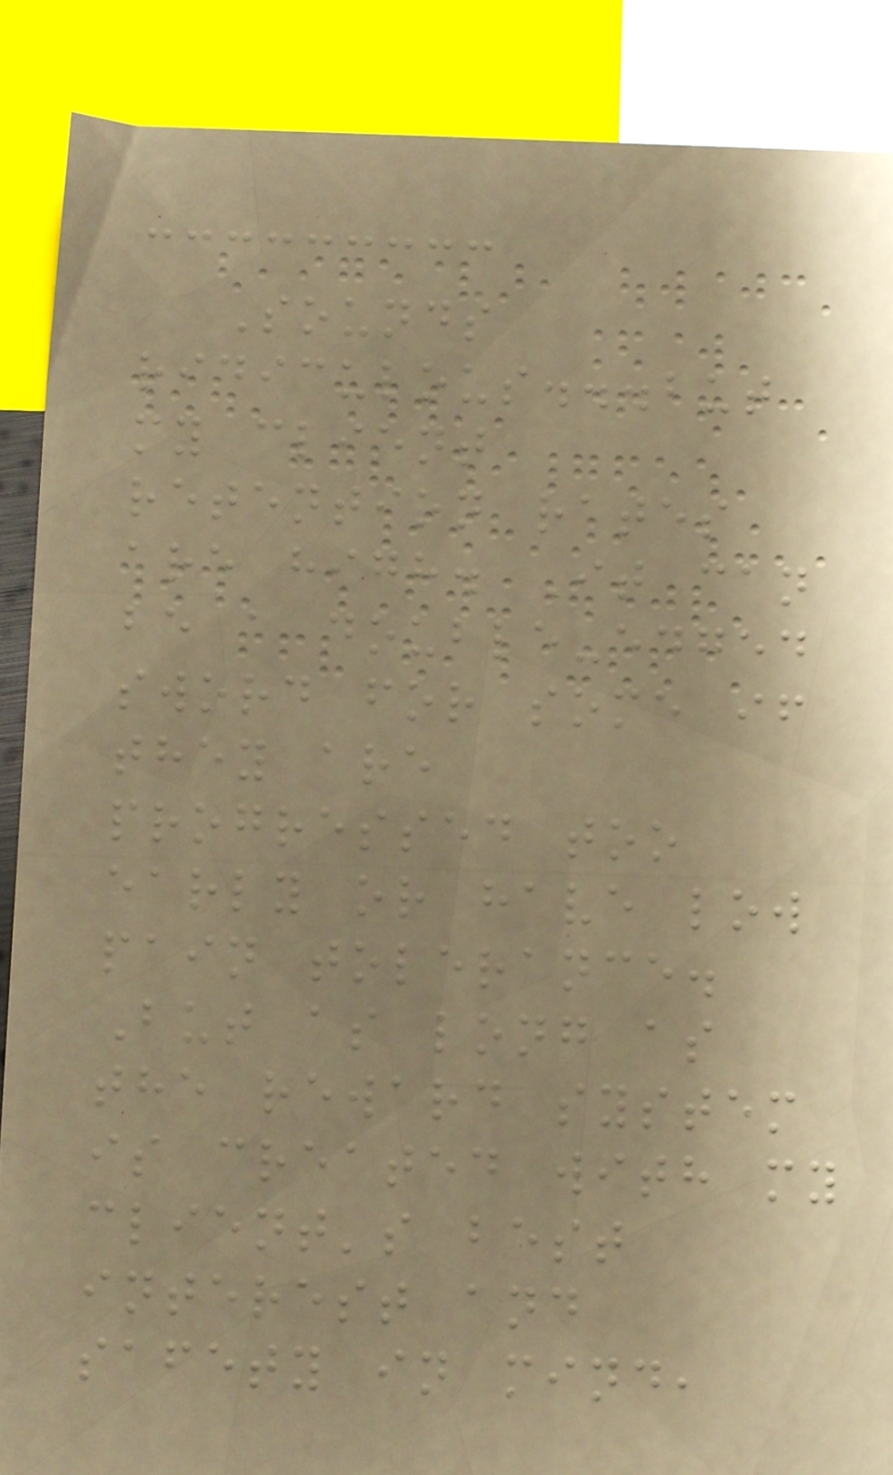Sounds
ridiculous...but
my client
retention rates
are high. It can
be a double-edged
sword for some if
they are
progressed too
early or have low
pain tolerance.
But as long as
the reward system
is created with my
client's best
interest and
safety in mind,
